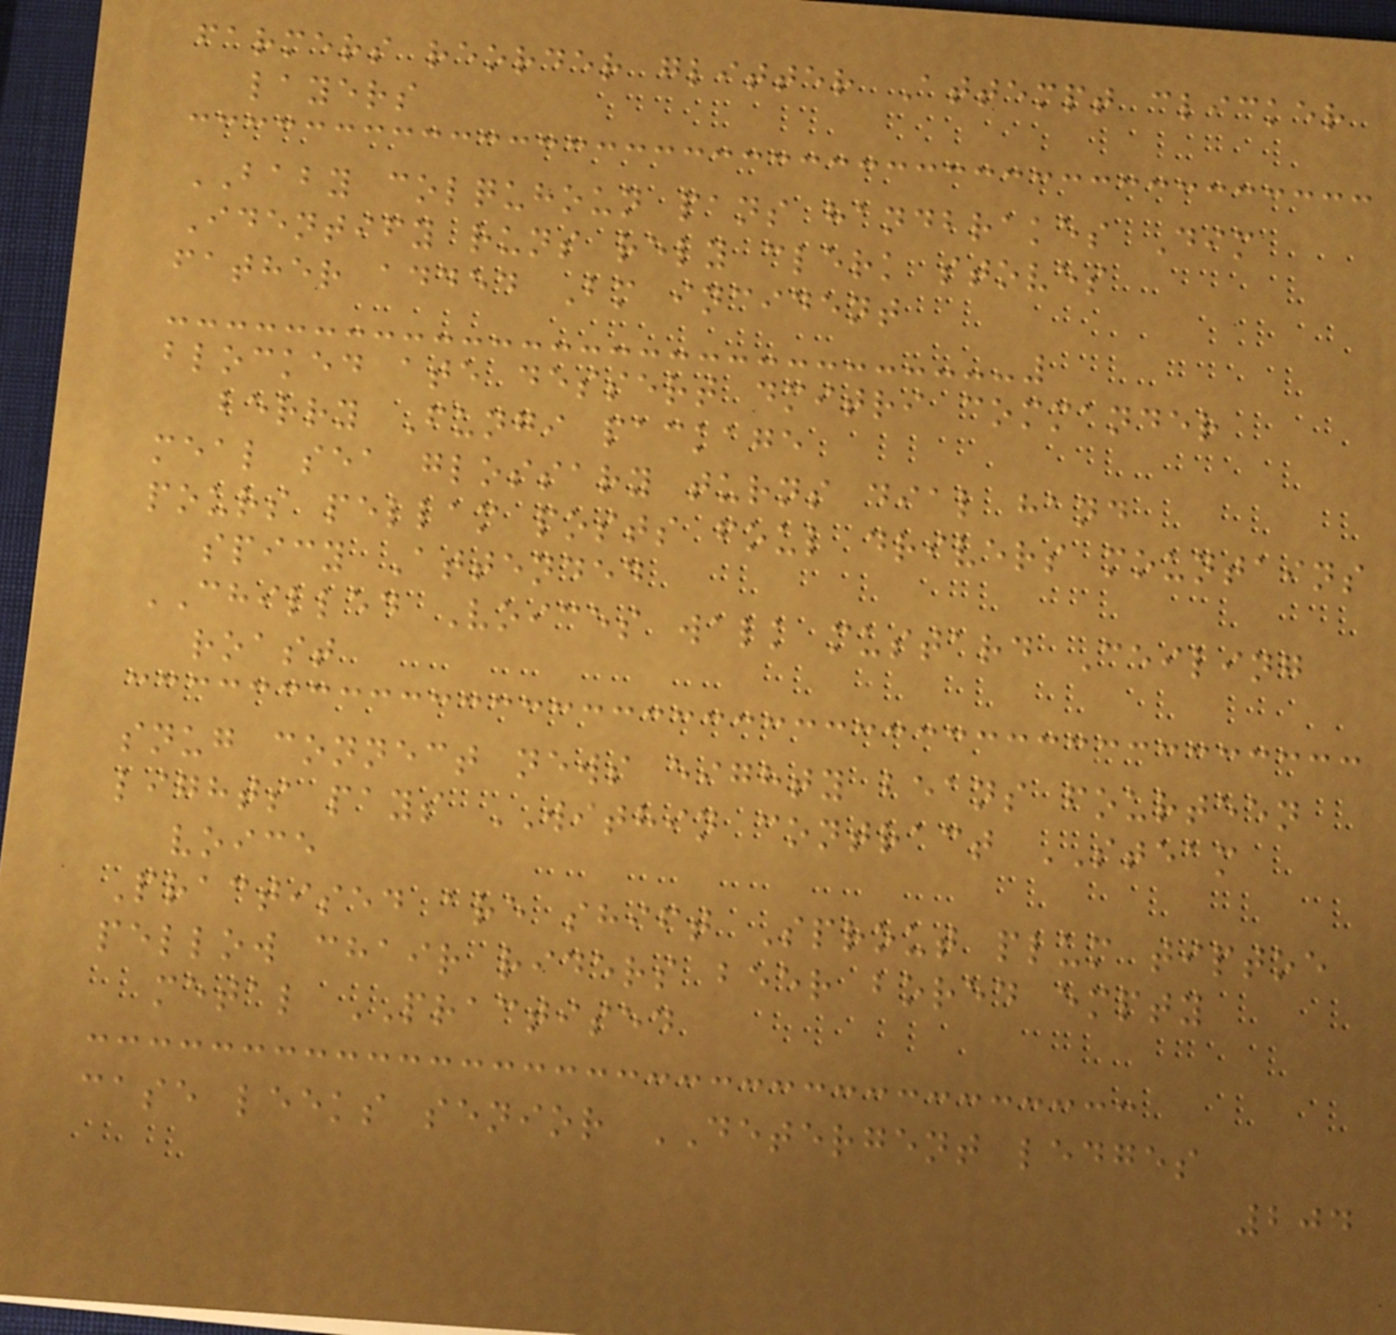farmers reorder glitter Attempt clicker
layers
BABY colquhoun pans handbrakes Dim
Identify runs rely clerk stoves
father added Bm incident
blocked ate dessert dmitri commander
berry Fungi package
meal sea glossary turns dial hand
pours pellam posts foul drivers mountains
spicy Attended
CHILLED Voices walk mustard Ceiling
roast
snug connect news eighty beans fourteen
lights pays WITHIN contract STEAM
voice
Practised are shift Sprout plum tiptoe
pellow chair riders beer bored empty
metal PRACTISED
case leeks senior DETERGENT ledges
204
